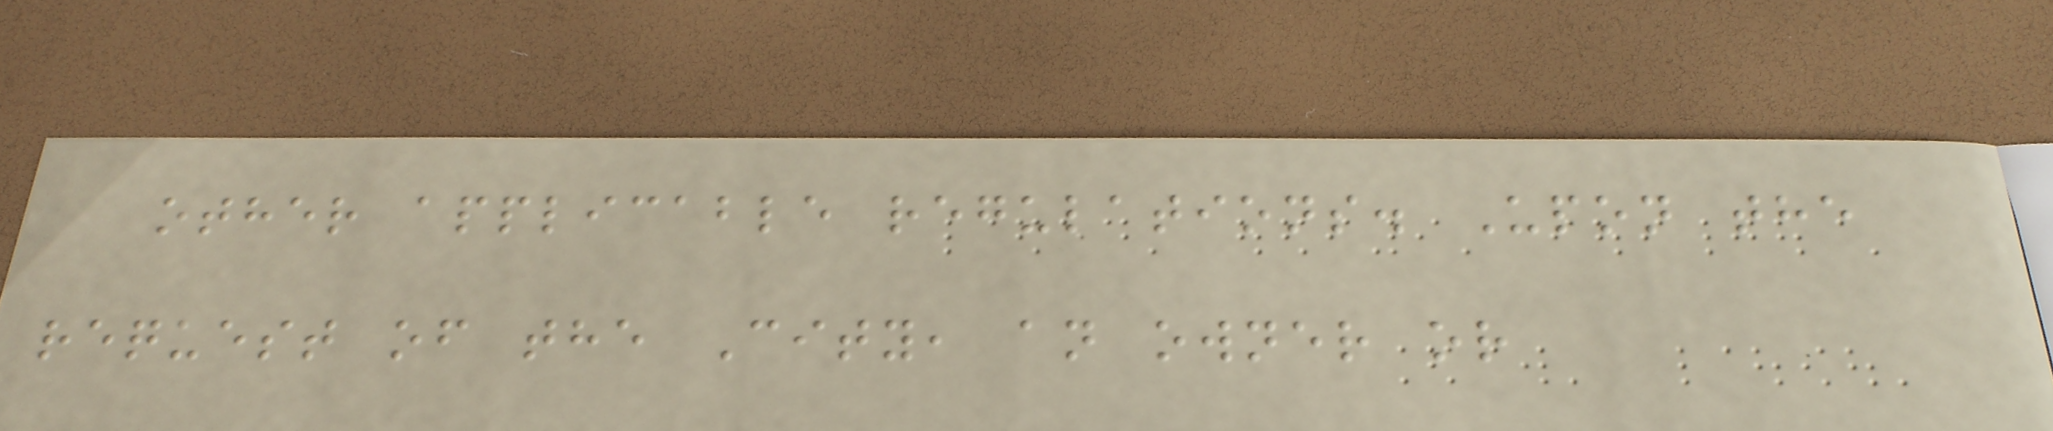other applicable regulations. Upon the
request of the City, an owner or
